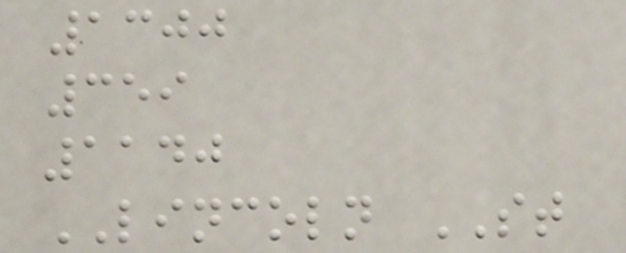1300
359
1140
LINCOLN ST
